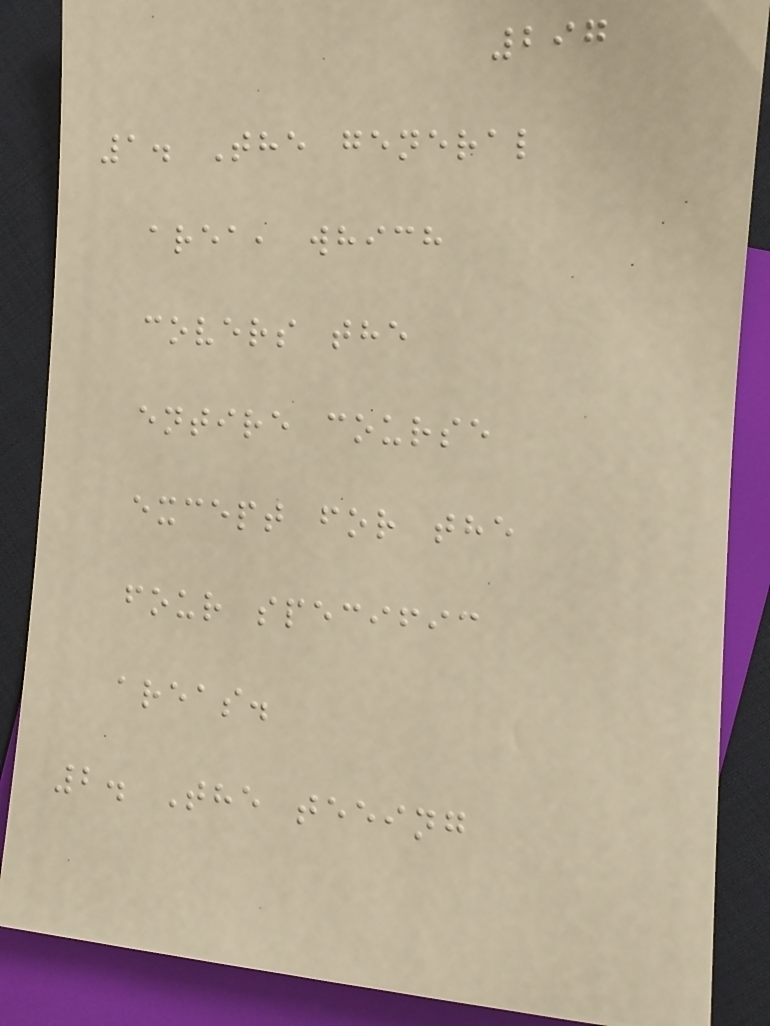297
1. The general
area, which
covers the
entire course
except for the
four specific
areas.
2. The teeing
